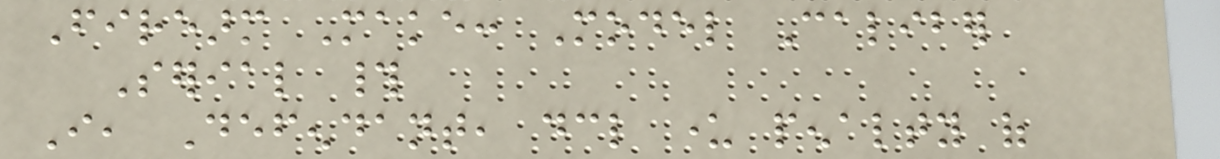Firearm Make: Model Caliber
Serial #
I, Defendant, declare under penalty of
